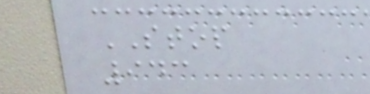STOP
943
